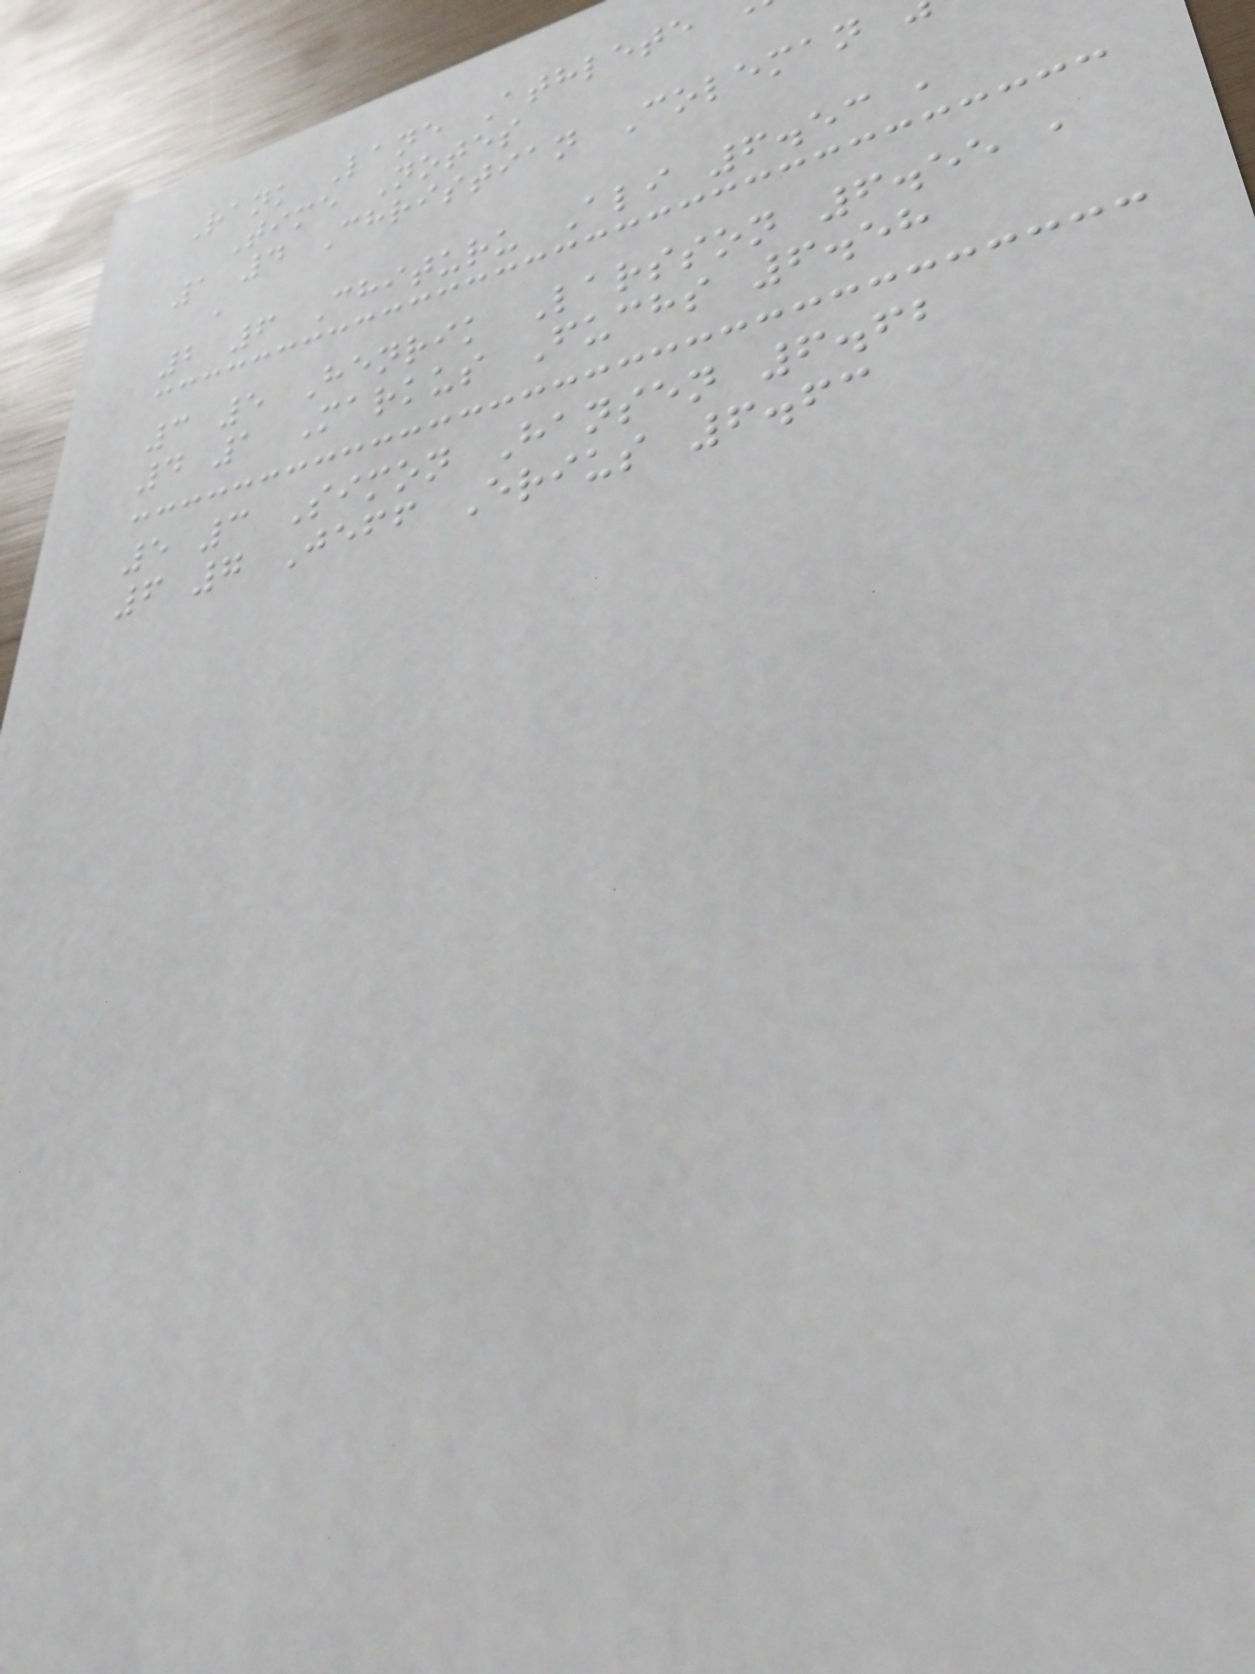Rank Lane Athlete
Time Notes
1 4 Christian Coleman
,
2 6 Chituru Ali 6.53 ,
3 5 Henrik Larsson 6.55 ,
4 1 Markus Fuchs 6.58
5 3 Simon Hansen 6.62
6 7 Jeff Erius 6.63
